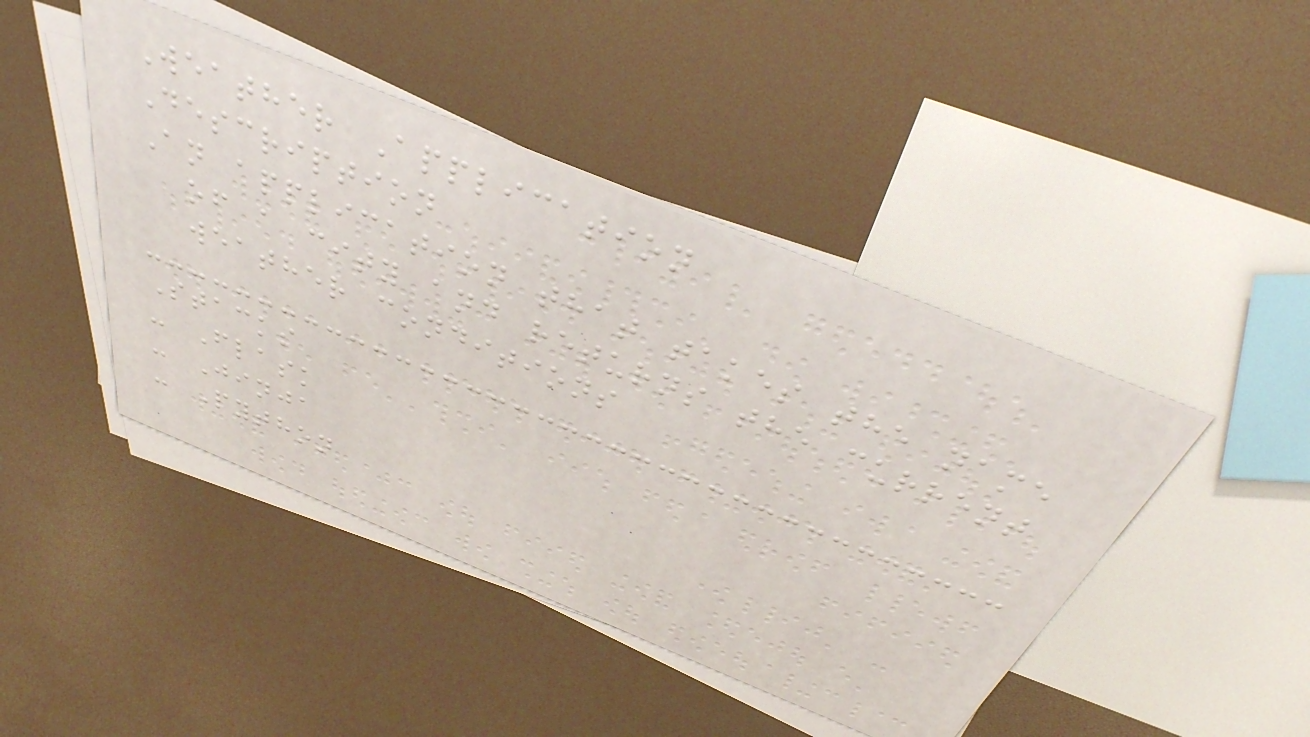Weather Application
Description
An application that takes the name
of a city and returns the current
weather conditions
Stacks
- Flask
- Jinja
- Python
